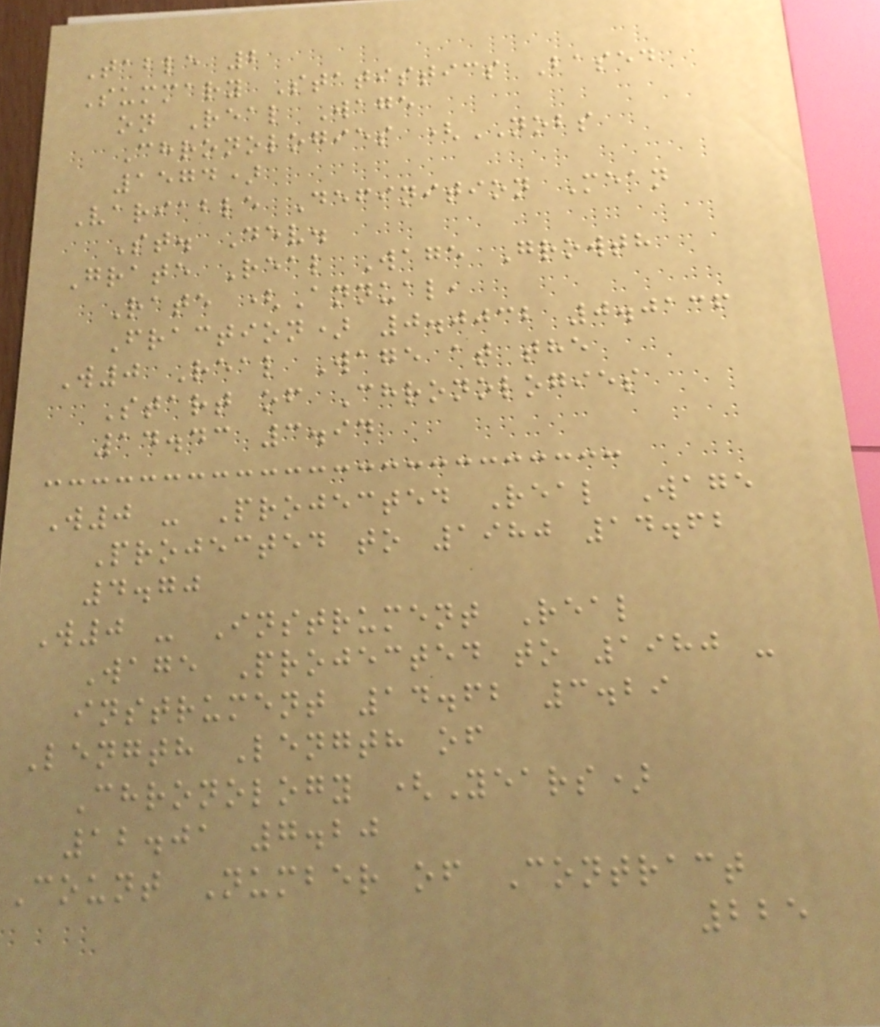Table 2
Summary Statistics Based
on Real Wage
Chronologies (NOBS
1574)
Variable Definition Mean
St. Dev.
Grate Real Wage Growth
Rate (Annual,
Fraction) 0.0032 0.0136
W0 Real Wage at the
Start of Chronologies
14.43 3.94
W0 - Projected Real Wage
Projected to 1980 14.62
4.70
W0 - Instrument Real
Wage Projected to 1980 -
instrument 14.62 3.29
Length Length of
Chronology (Years)
12.01 7.20
Count Number of Contract
225
